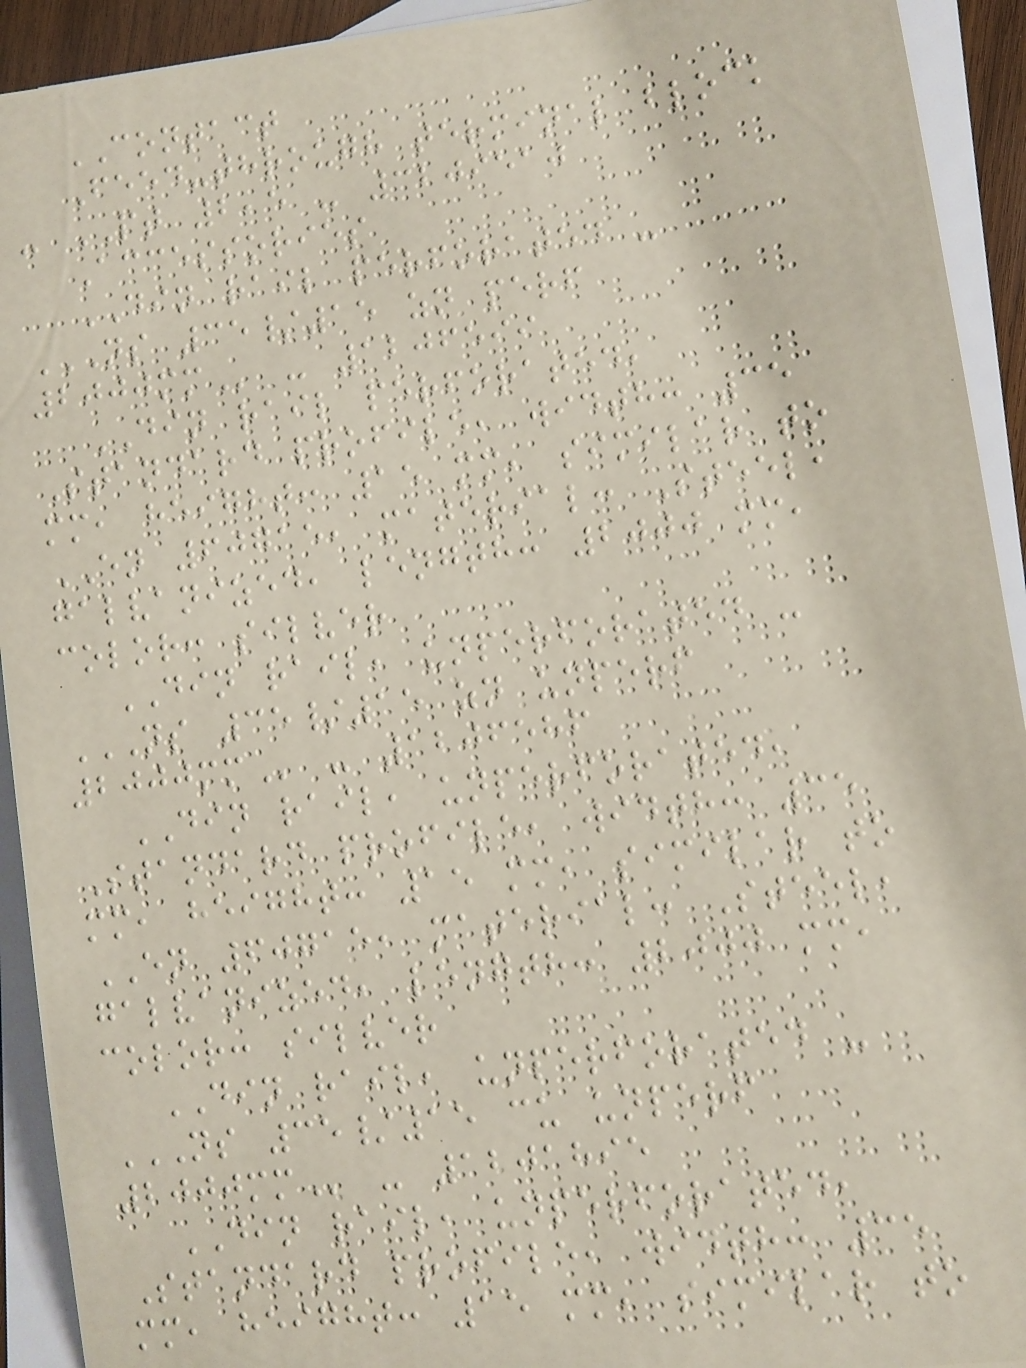CONTACT
Feed-through terminal block
- PT 2,5 - 3209510
Accessories
DIN rail perforated -
NS 35/15 ZN PERF
2000MM - 1206599
DIN rail perforated,
Standard profile, width: 35
mm, height: 15 mm, similar to
EN 60715, material: Steel,
galvanized, length: 2000 mm,
color: silver
DIN rail, unperforated -
NS 35/15 ZN UNPERF
2000MM - 1206586
DIN rail, unperforated,
Standard profile, width: 35
mm, height: 15 mm, similar to
EN 60715, material: Steel,
galvanized, length: 2000 mm,
color: silver
DIN rail, unperforated -
NS 35/15 CU UNPERF
2000MM - 1201895
DIN rail, unperforated,
Standard profile, width: 35
mm, height: 15 mm, similar to
